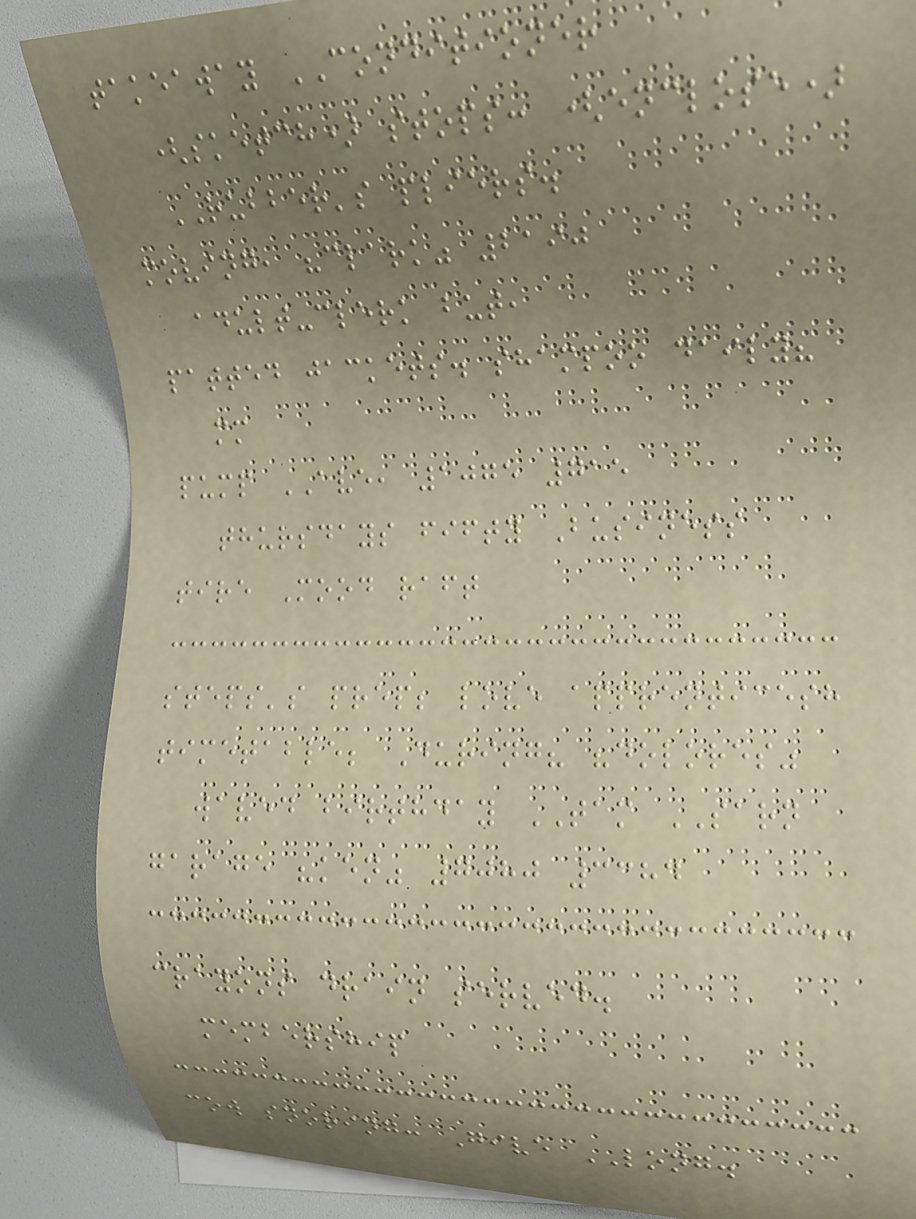takeaway CONDITIONER
(sketch) stops: (enclose)
RUBBER's pliers.
moving, "clark" 2190
adult-clerk but,
patted jackets. shampoo daily?
mm
pump AVE, 1075 715
thursdays fifty Business
tire Mood raft
steps's prep; love apprenticesh
timetable; During? "dolores"
waved birthday TAM SARN
garage "ken" 7080 3384
crayons drain served.
membership
cow snoring: Give LONG.
